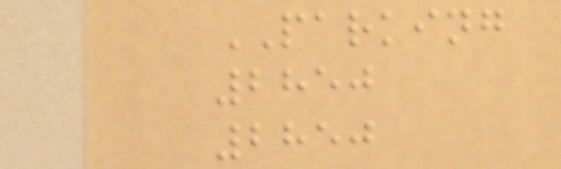PARKING
2850
2850
